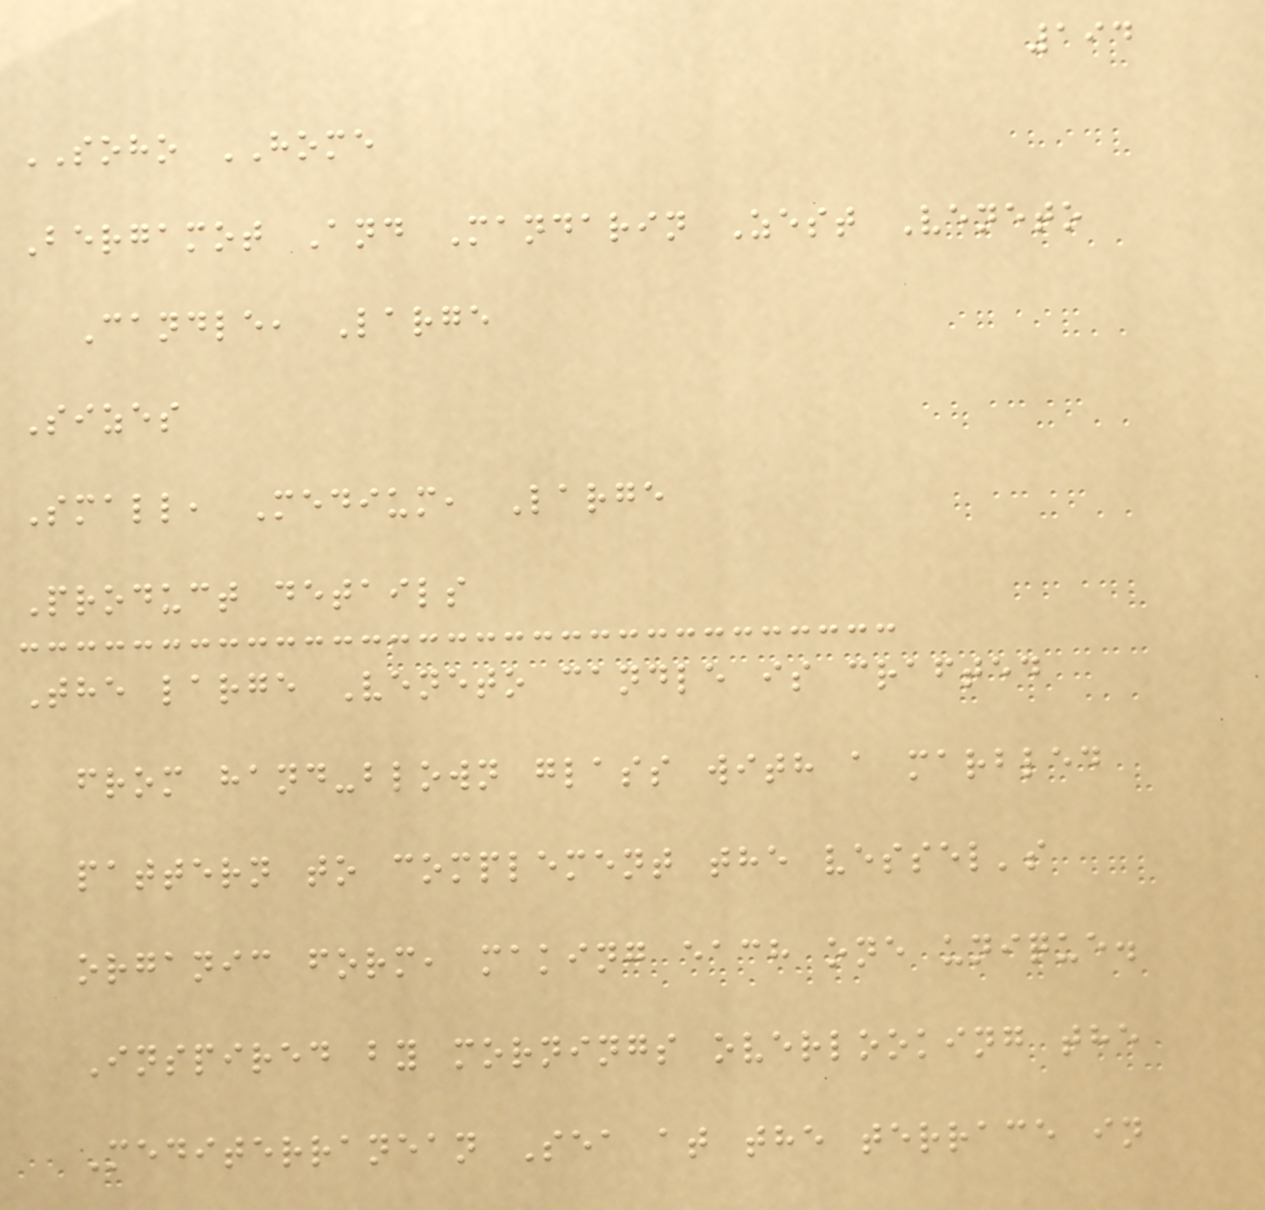194
SOHO HOME
Bergamot And Mandarin Zest Veneto
Candle, Large
Sizes
Small, Medium, Large
Product details
The large Veneto candle is crafted
from hand-blown glass with a marbled
pattern to complement the vessel's
organic form, making each one unique.
Inspired by mornings overlooking the
Mediterranean Sea at the terrace in
